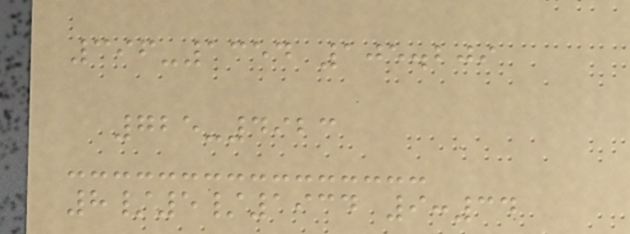396-1354 105.209
725-4923
8/5/1934 9:34
